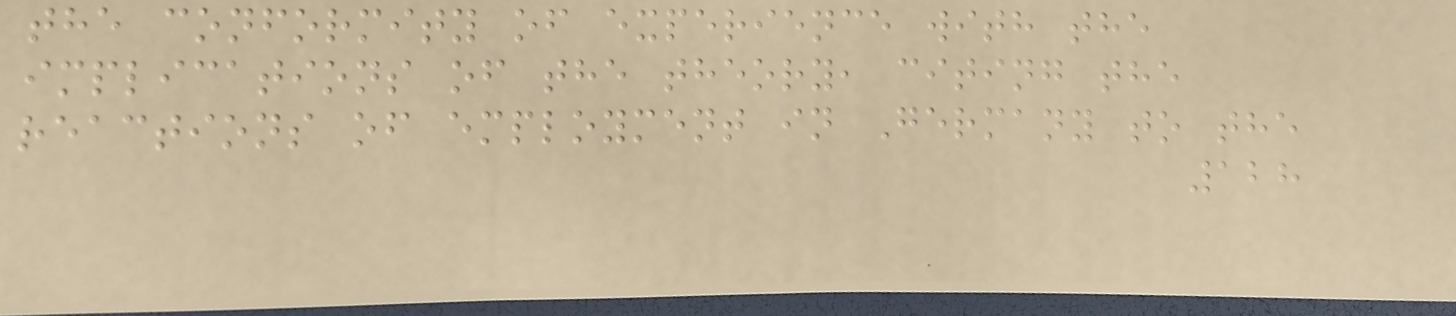the conformity of experience with the
implications of the theory, citing the
reactions of employment in Germany to the
128
